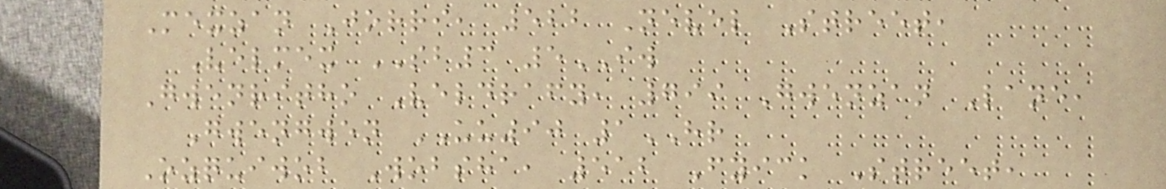Mexzan Jorri, 522 Nevel Street,
Velmex SB3 5IW
Gwenritho Veldrafy, 799 Gwenzan Lane,
Gwengwen UU90 1HR
Ozquiwob Wobsha, 512 Fyick Street,
